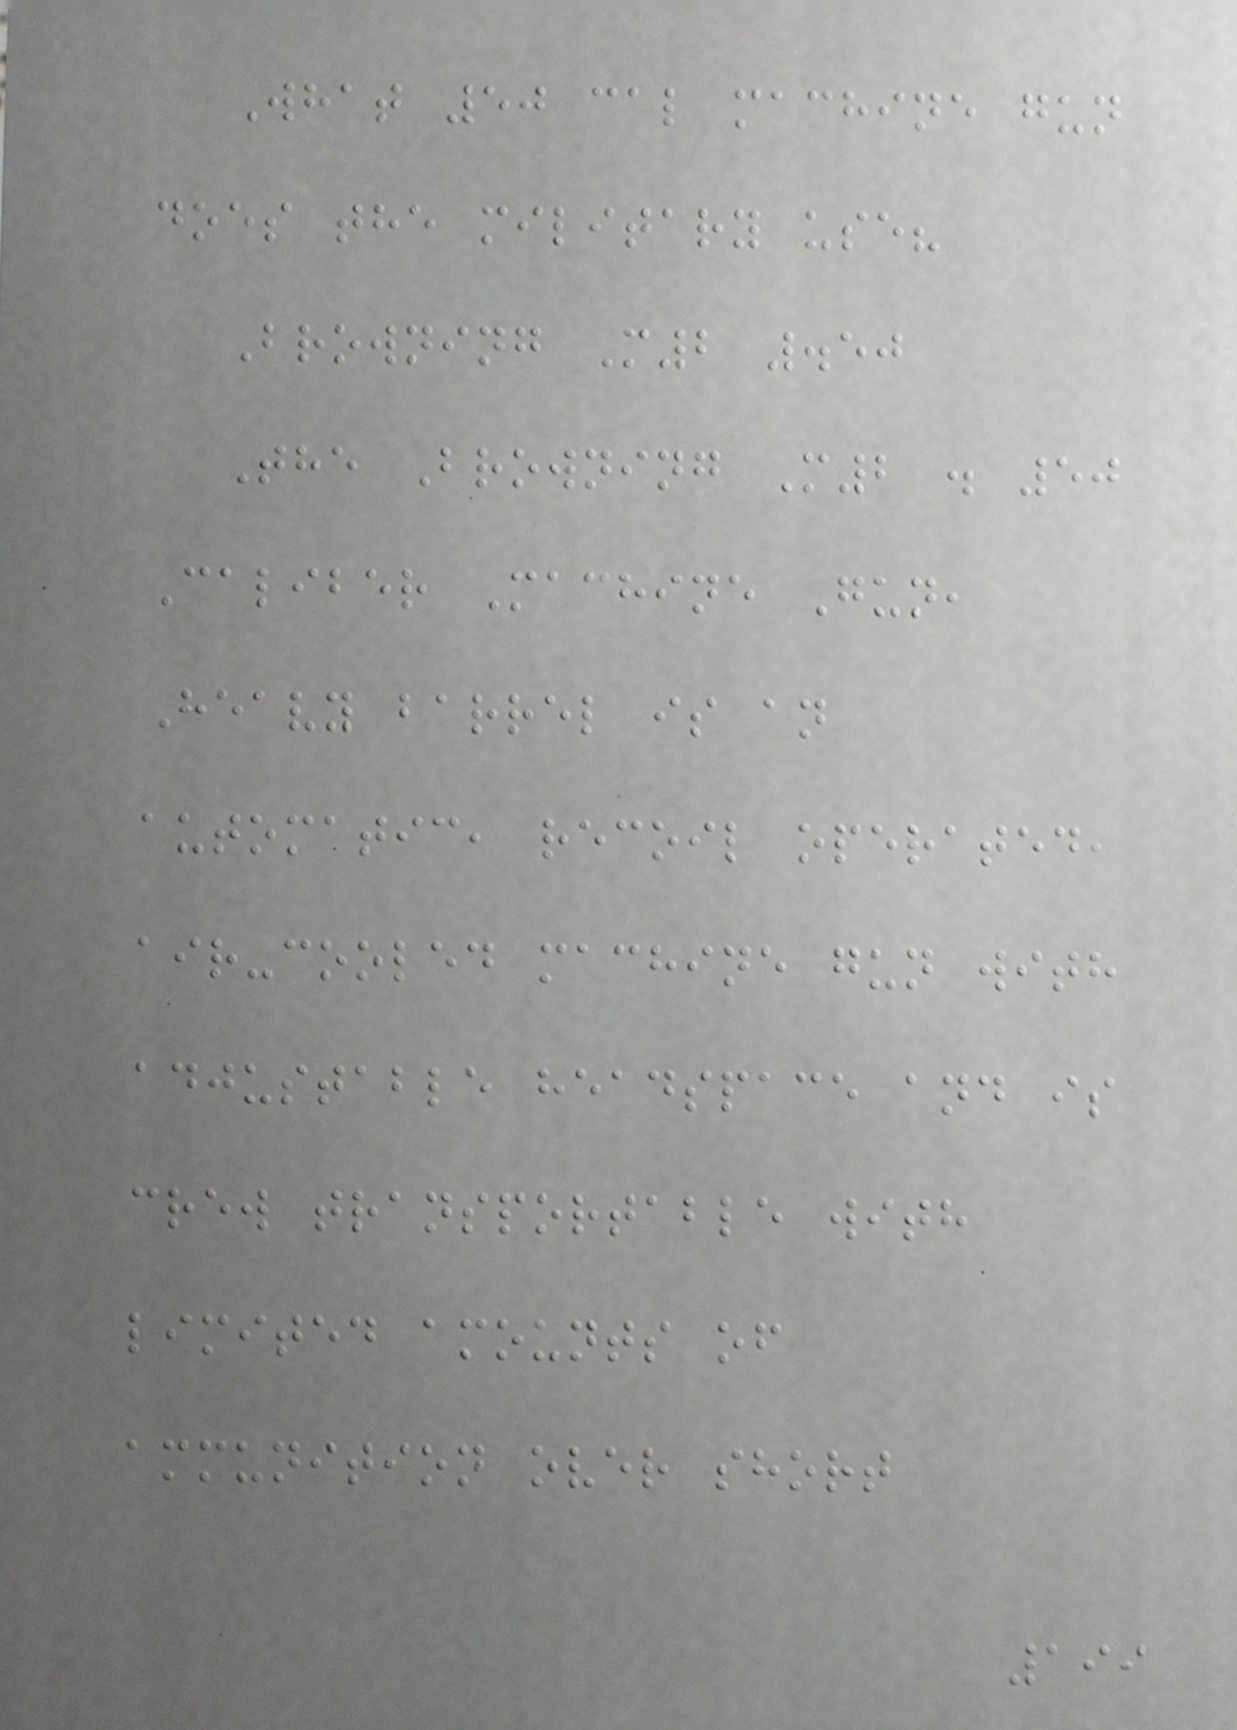What 50 cal machine gun
does the military use?
Browning M2 .50
The Browning M2 . 50
Caliber Machine Gun,
Heavy barrel is an
automatic, recoil operated,
air-cooled machine gun with
adjustable headspace and is
crew transportable with
limited amounts of
ammunition over short
199
